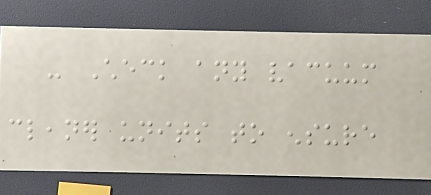- Check any vacuum
cleaner units to ensure
